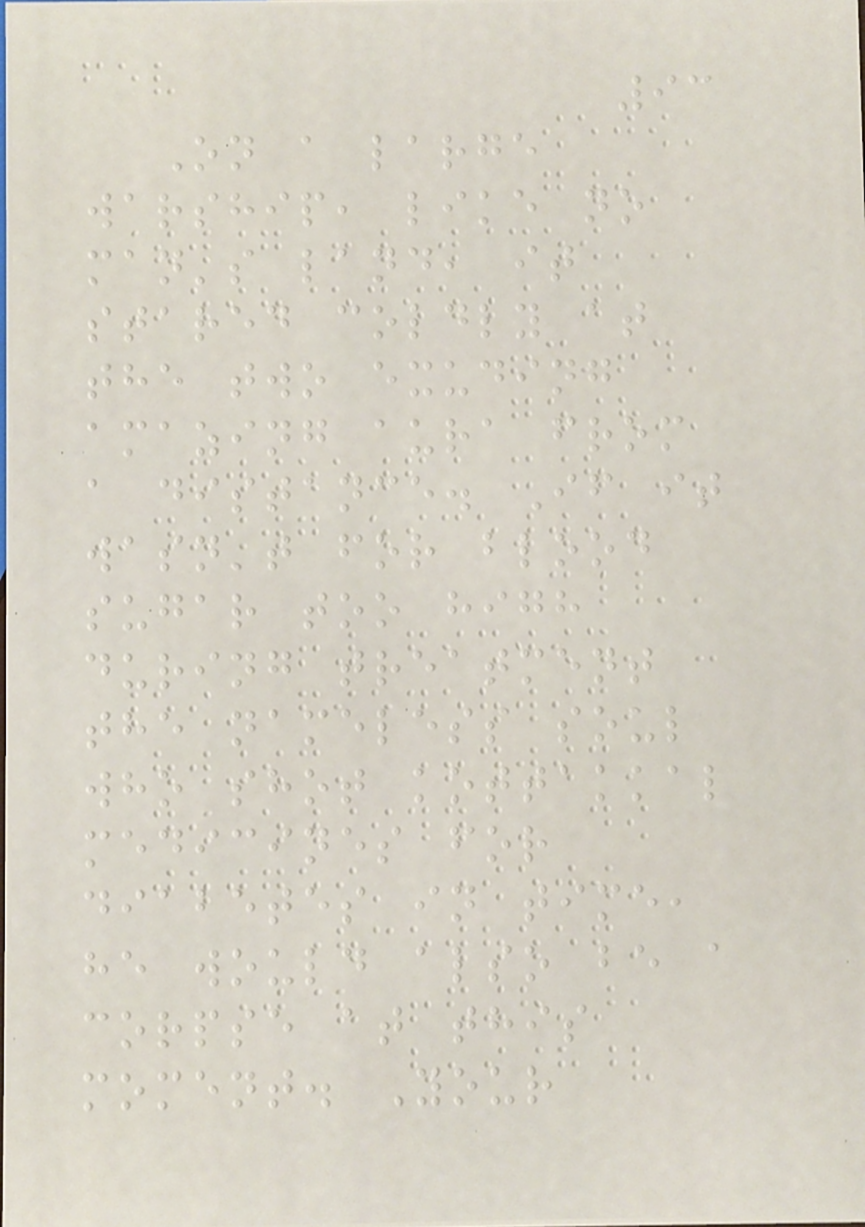93
On a large
warship, like no
man's land, it
stared coldly at
the two exuding
amazing aura from
a distance. If it
wasn't for blood
sugar too high
during treatment
the nameless soul
who shot kottakkal
medicines for
diabetes in time,
he would also be a
corpse at this
moment. Your
